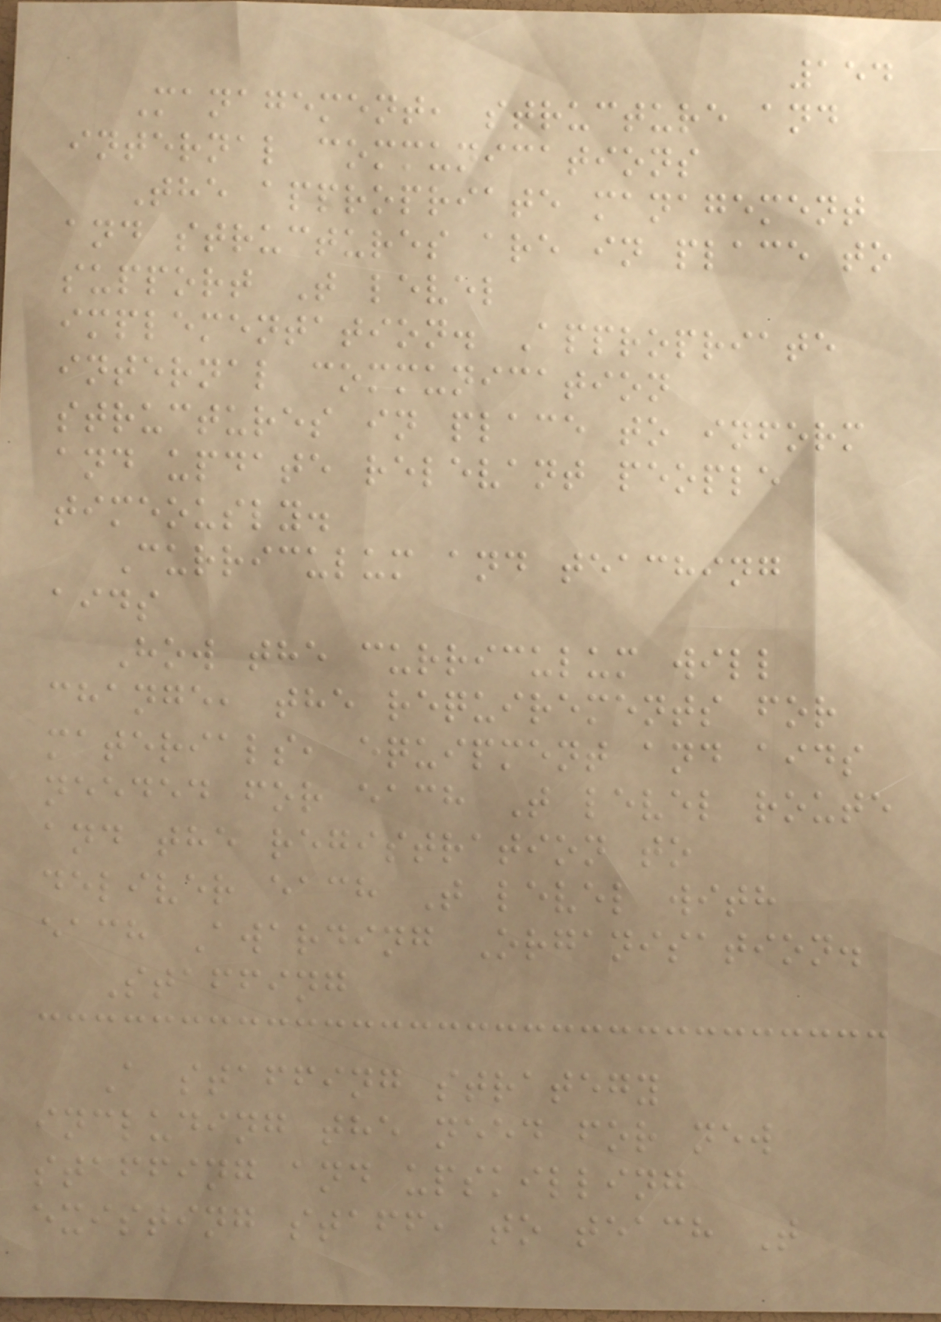154
Management, structure and
internal communications
The appropriate management
and structures are in place to
support T level
implementation. Appropriate
internal communication
structures in place to inform
and update relevant people
timeously.
Curriculum and teaching
aids
How the curriculum will
change, the requirements for
materials, equipment and aids
needed for each T level route
and the registration to
deliver each T level with
each Awarding Organisation.
Staffing
A staffing strategy
including the need for new
staffing and upskilling
existing staff, to teach T
